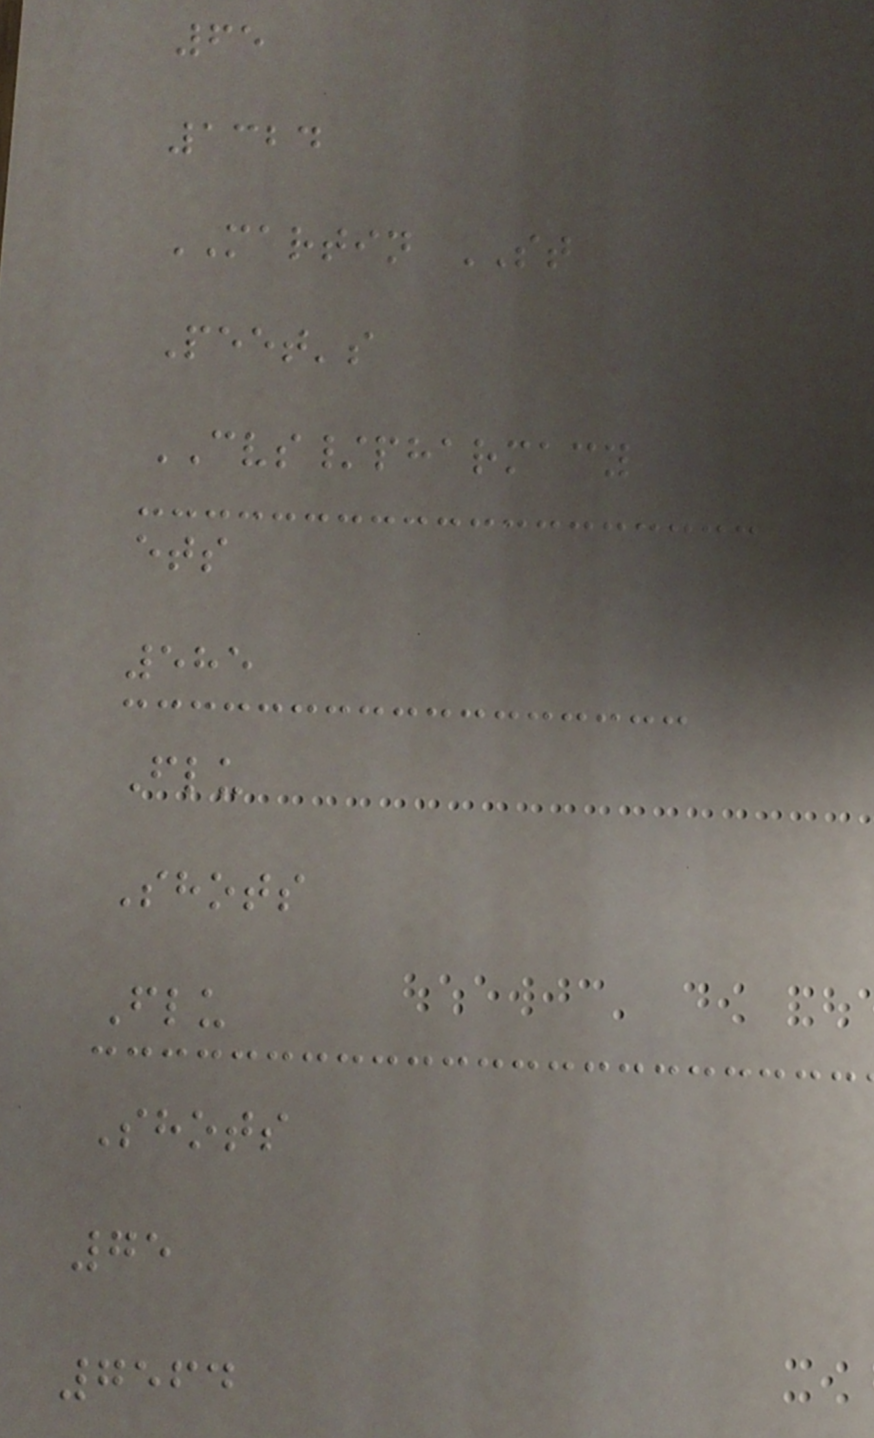65
1324
MARTIN ST
Peet's
CVS/pharmacy
ets
585
Flu
Shots
Flu
Shots
75
7564
